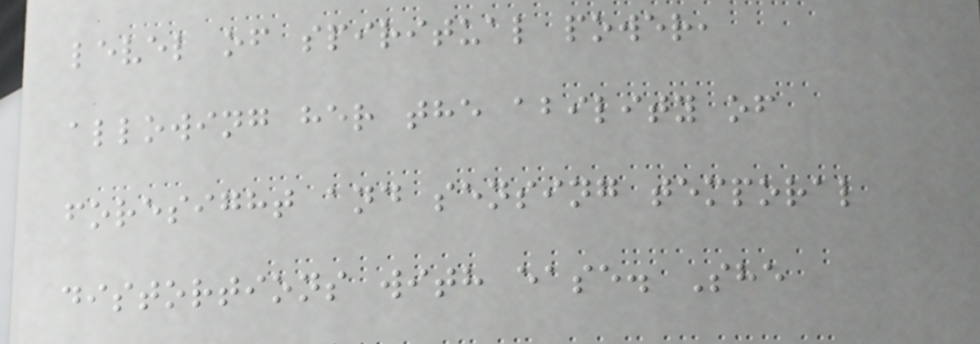level of spiritual power,
allowing her the ability of
foresight and sensing temporal
distortions with ease. She
